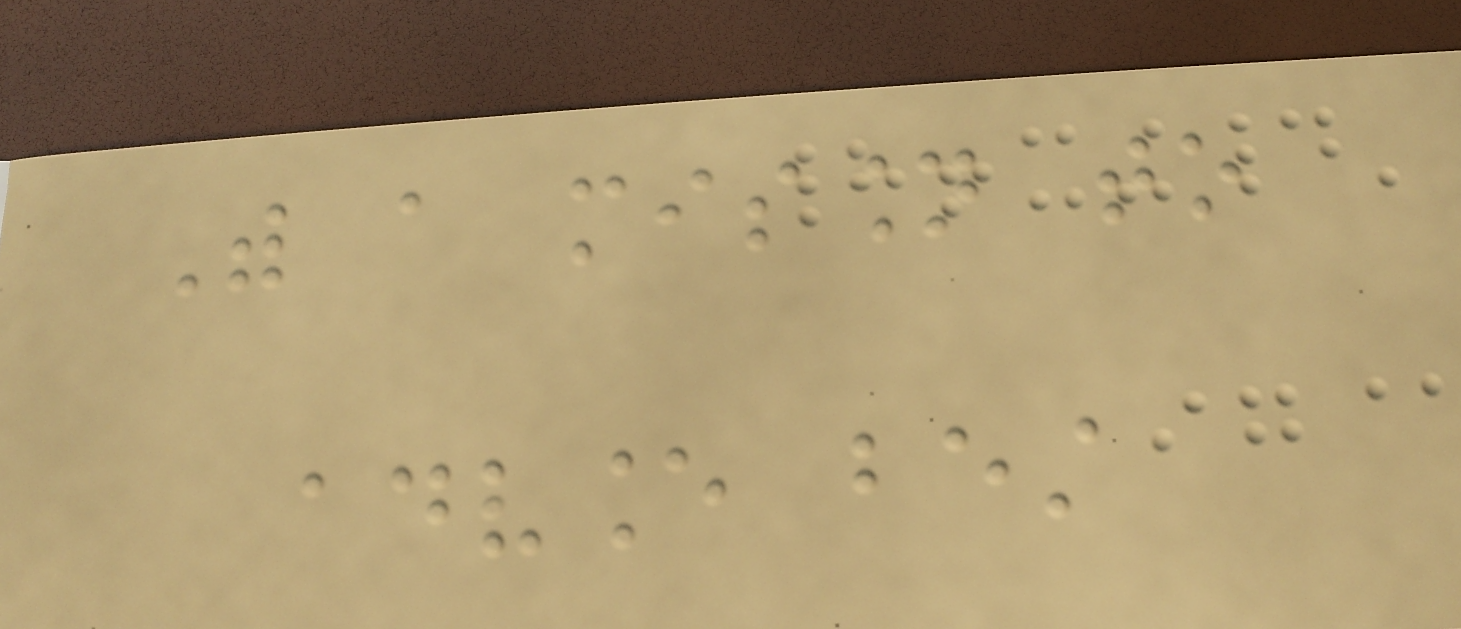With a mission to
advance best
